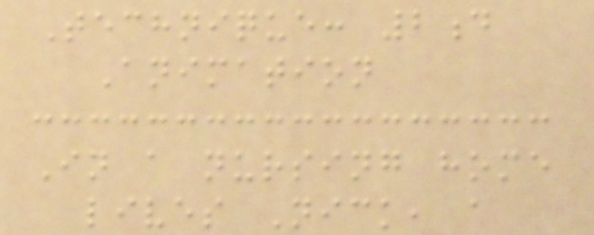Technique: 2d
Animation
In a nursing home
lives Nick, a
